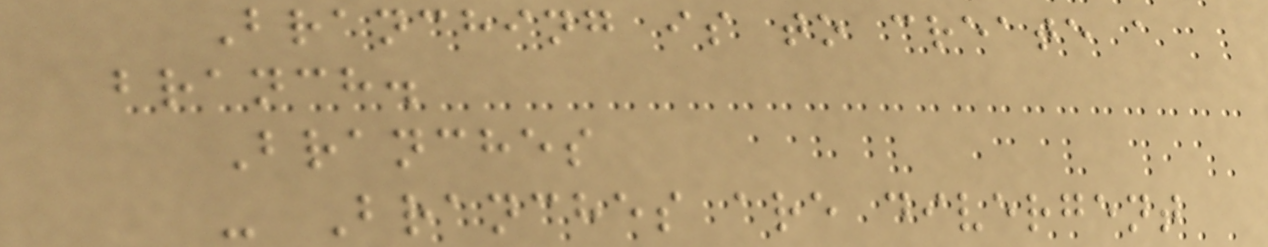Branching is to create a
branch.
Branches
- Branches are divergent
